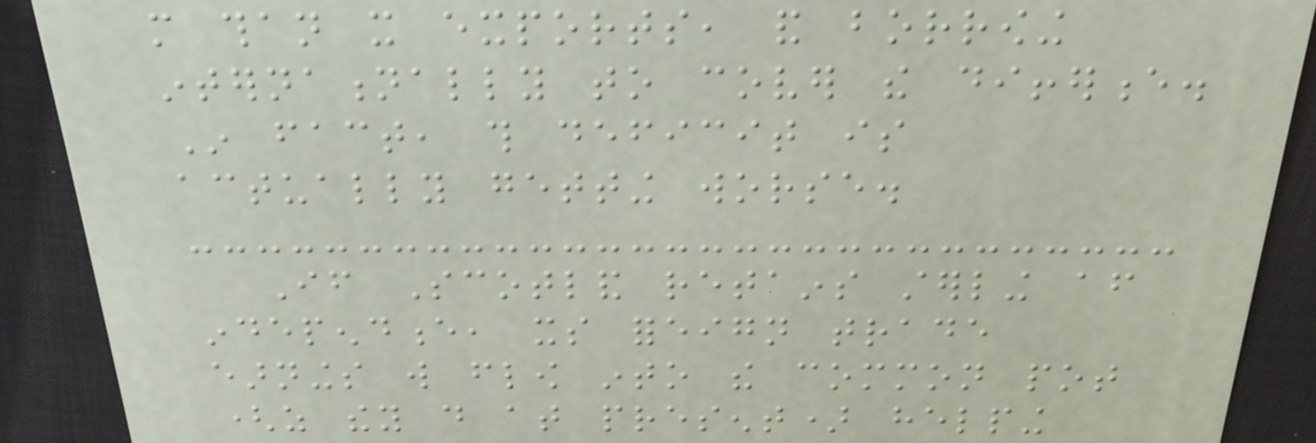more than it exports, and borrowing
internationally to cover the difference.
In fact, this deficit is
actually getting worse.
If Scotland retains sterling after
independence, its foreign trade
earnings will flow into the common pot
(as they do at present) helping
